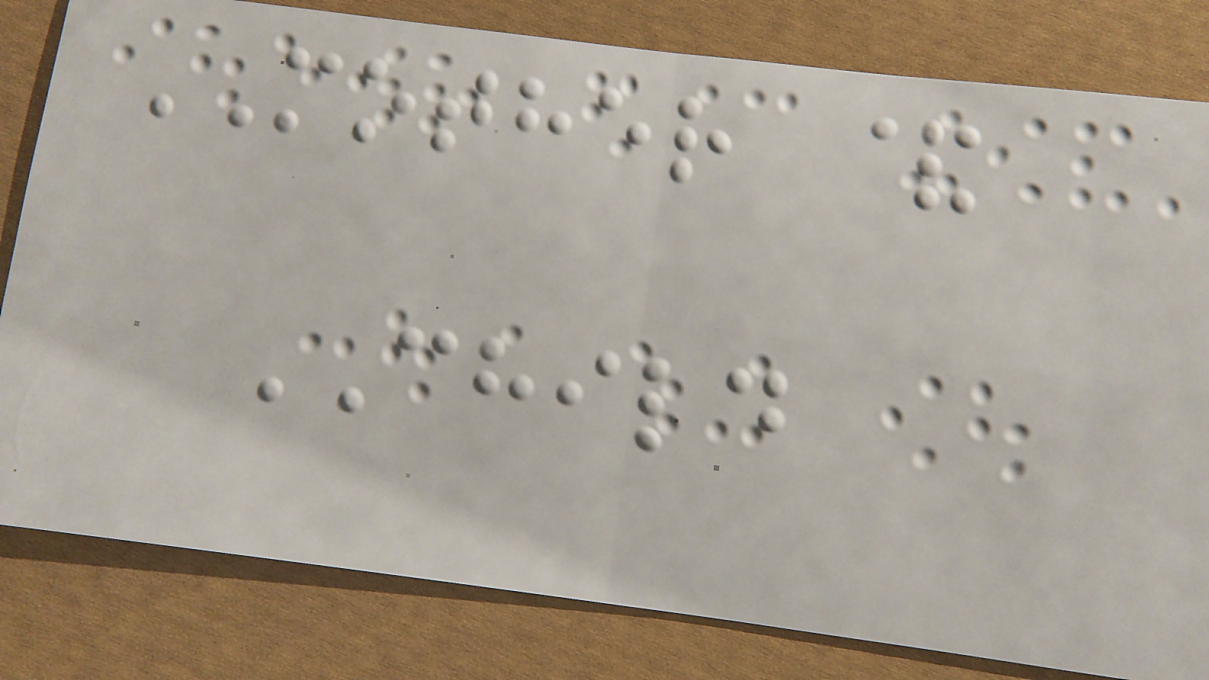MOTHER &
CHILD
